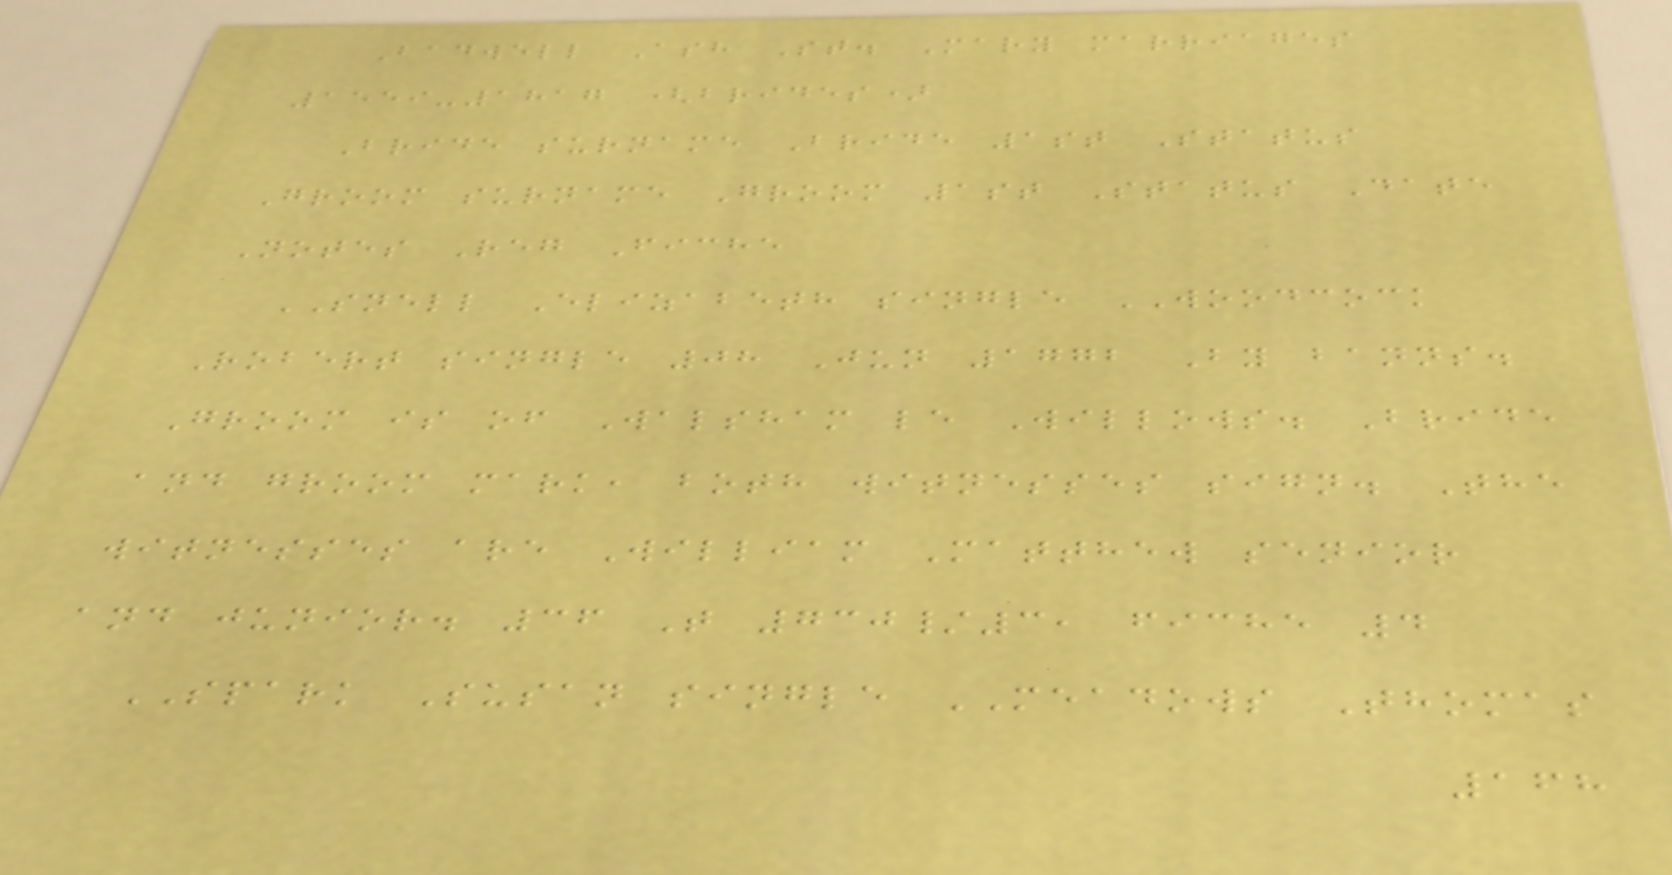Badwell Ash St. Mary marriages
1559-1817 (brides)
Bride surname Bride 1st Status
Groom surname Groom 1st Status Date
Notes Reg Fiche
SNELL Elizabeth single WOODCOCK
Robert single 08 Jun 1772 By banns.
Groom is of Walsham le Willows. Bride
and groom mark, both witnesses sign. The
witnesses are William Matthew senior
and junior. 36 T 730/3, fiche 4
SPARK Susan single MEADOWS Thomas
168
